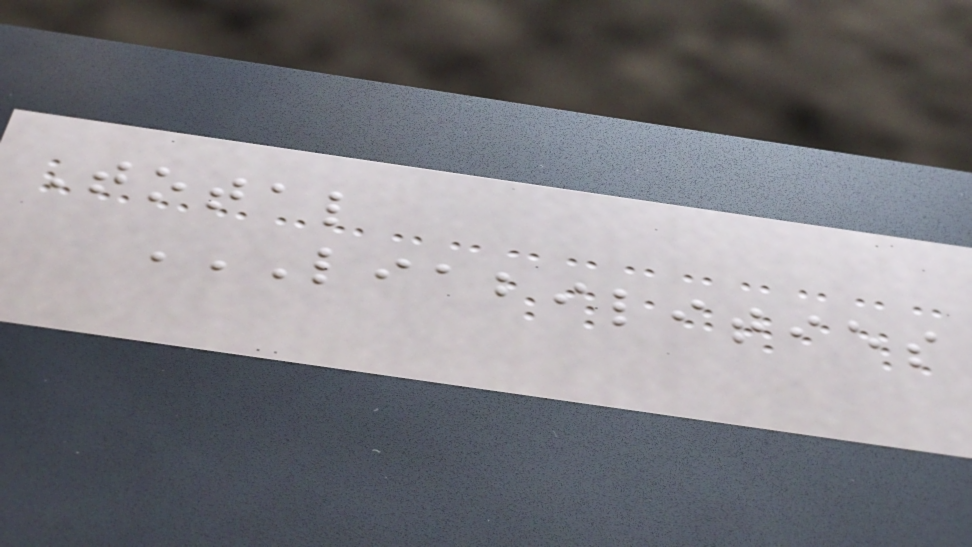Total
LIABILITIES
